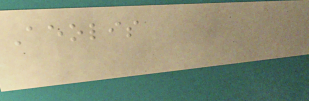Aeolis
